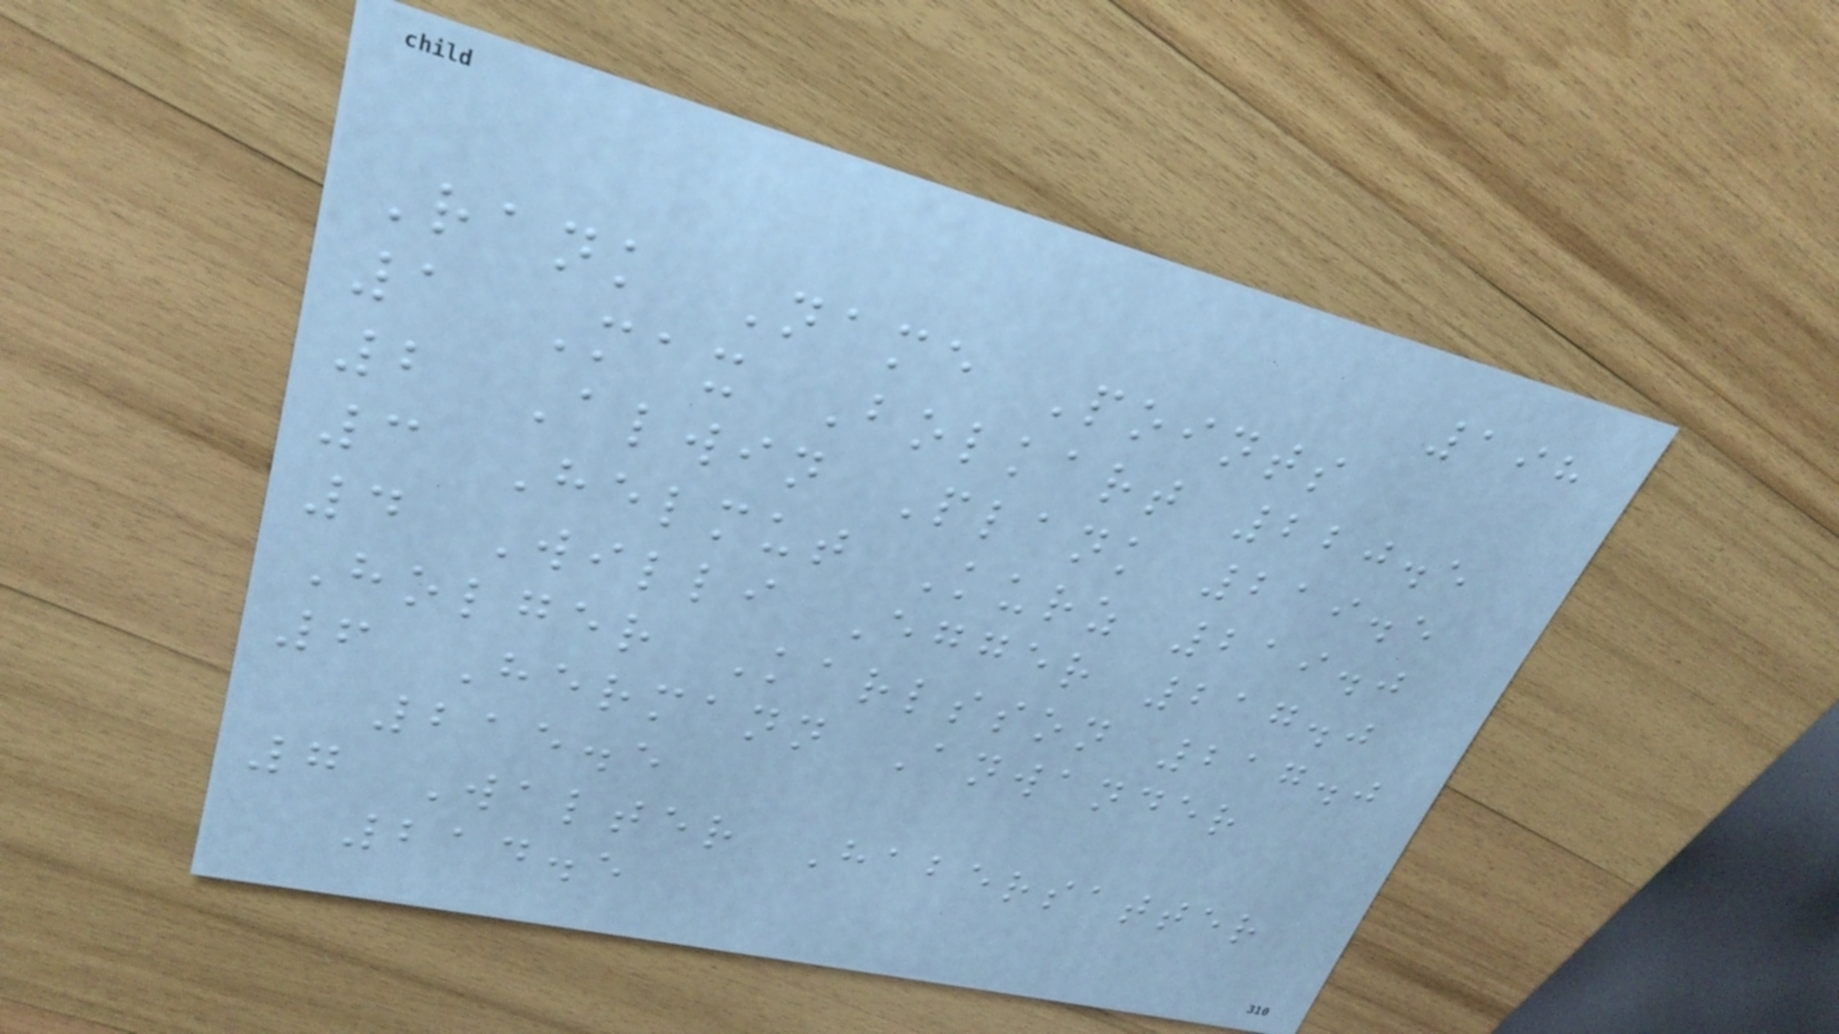198
Rank Name Points
1 Max Bolkart 220.5
2 Alwin Plank 219.5
3 Helmut Kurz 219.0
4 Willi Egger 217.0
Holger Karlsson 217.0
6 Hermann Anwander
215.5
7 Walter Habersatter
214.5
